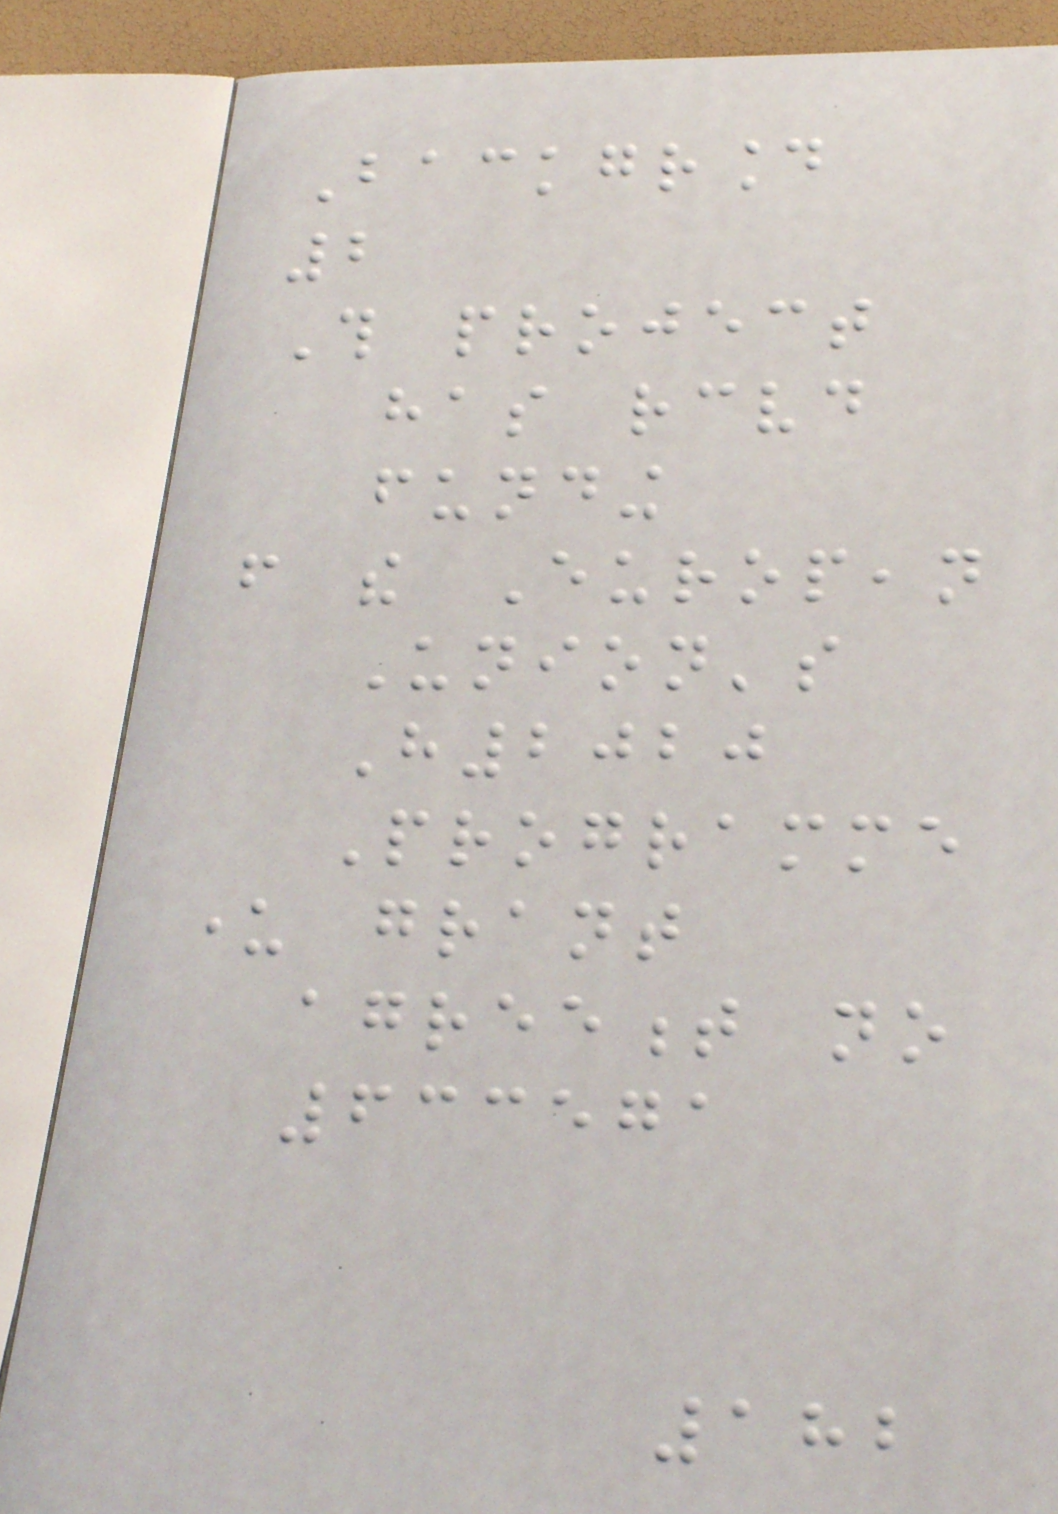Background
2
This project
has received
funding
from the European
Union's
H2020
Programme
under grant
agreement no
633571
182
